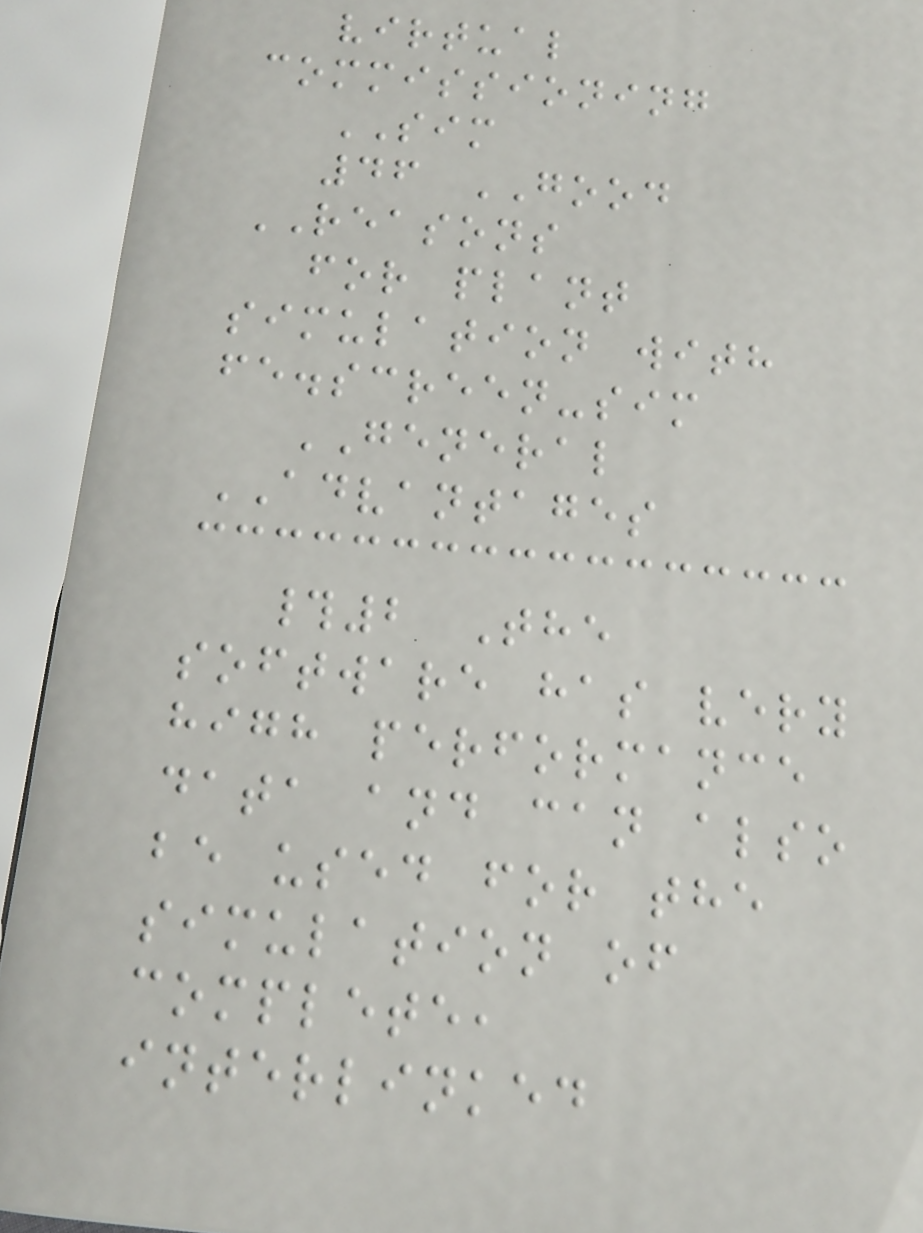virtual
commissioning
SIM
46 GOOD
REASONS
for plant
simulation with
fe.screen-sim
GENERAL
ADVANTAGES
#2 The
software has very
high performance
data and can also
be used for the
simulation of
complete,
interlinked
